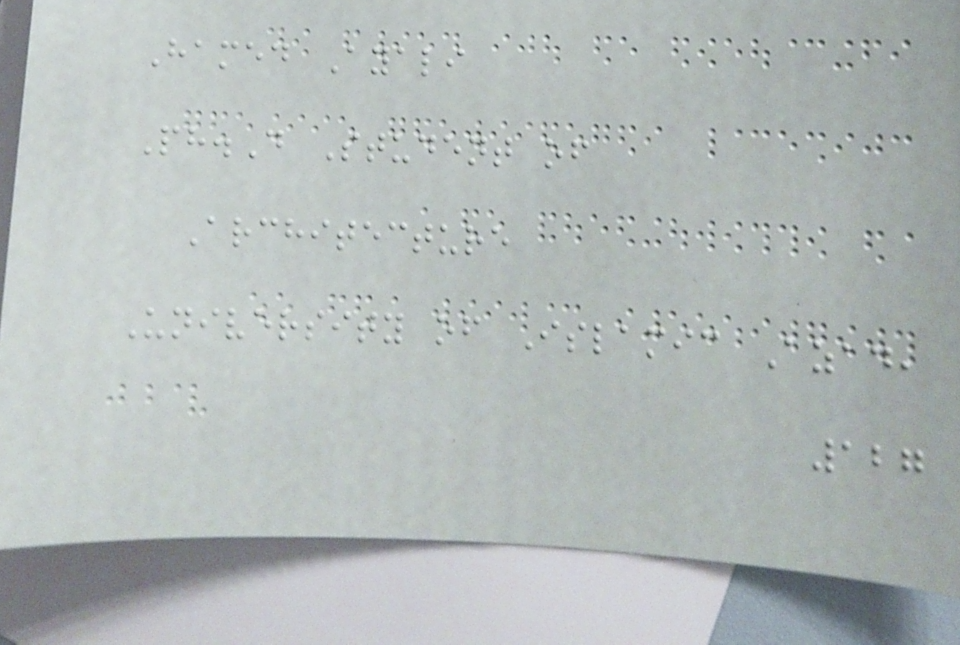Hamed Ayali
Ph.D Student of
Architecture
University of Islamic Azad,
127
